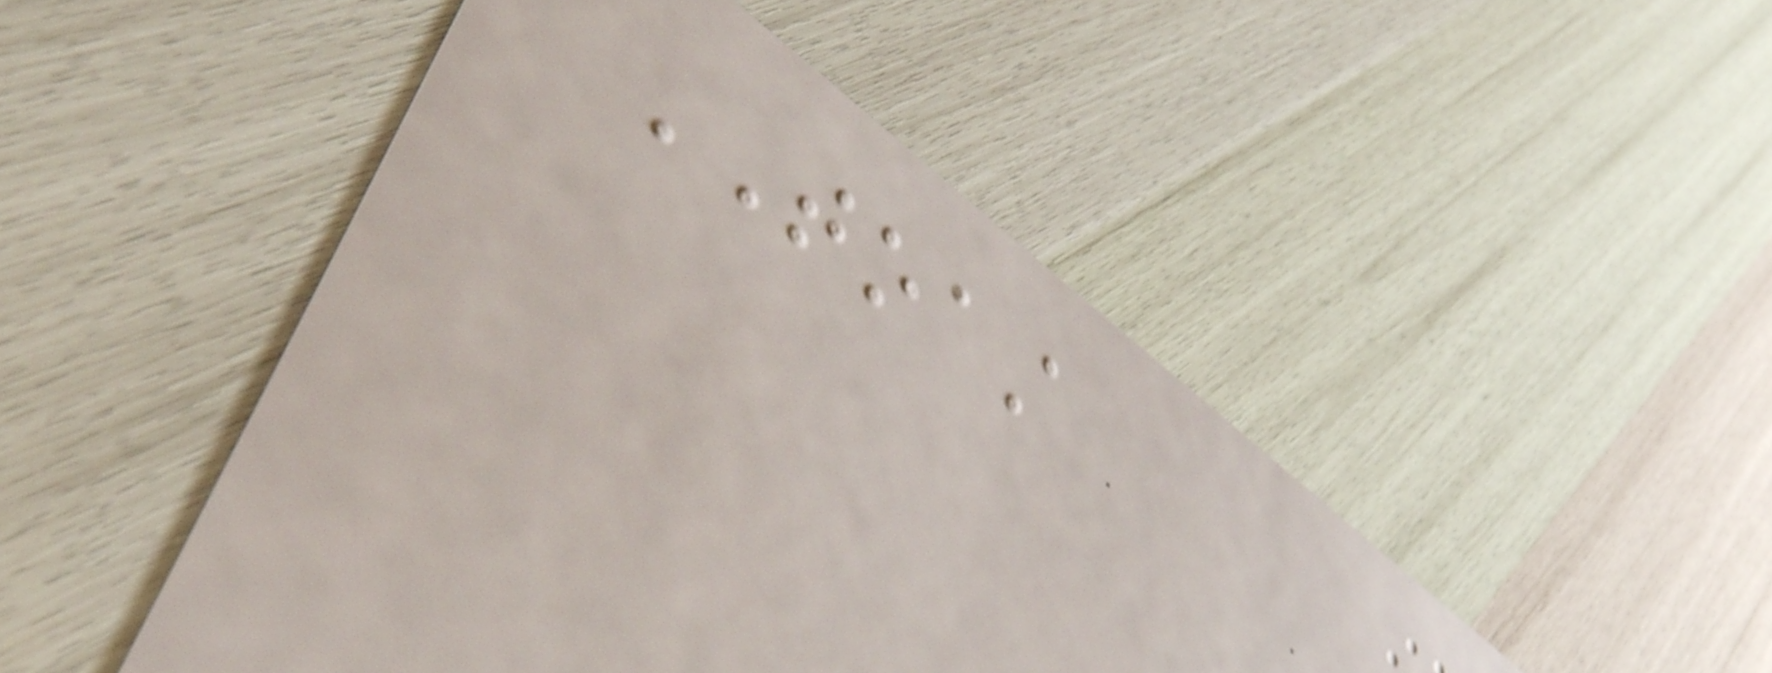TOAST
